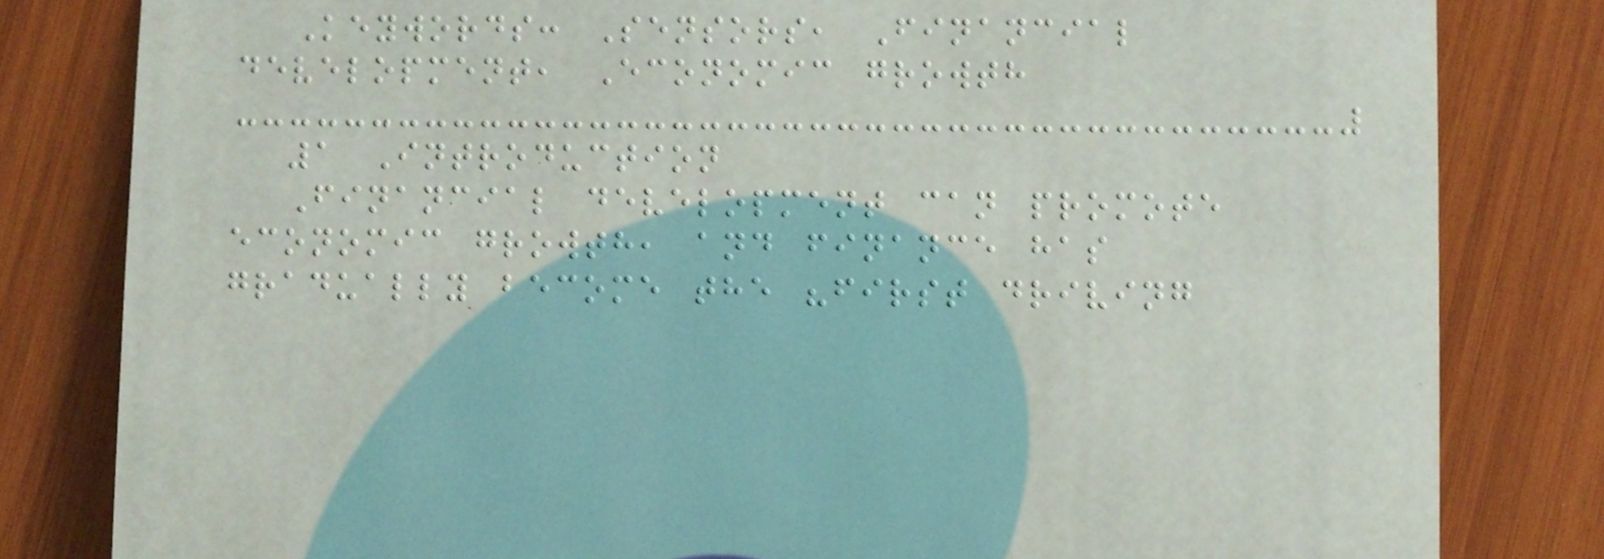Keywords: Sensors, Financial
development, Economic growth
1 Introduction
Financial development can promote
economic growth, and finance has
gradually become the "first driving
